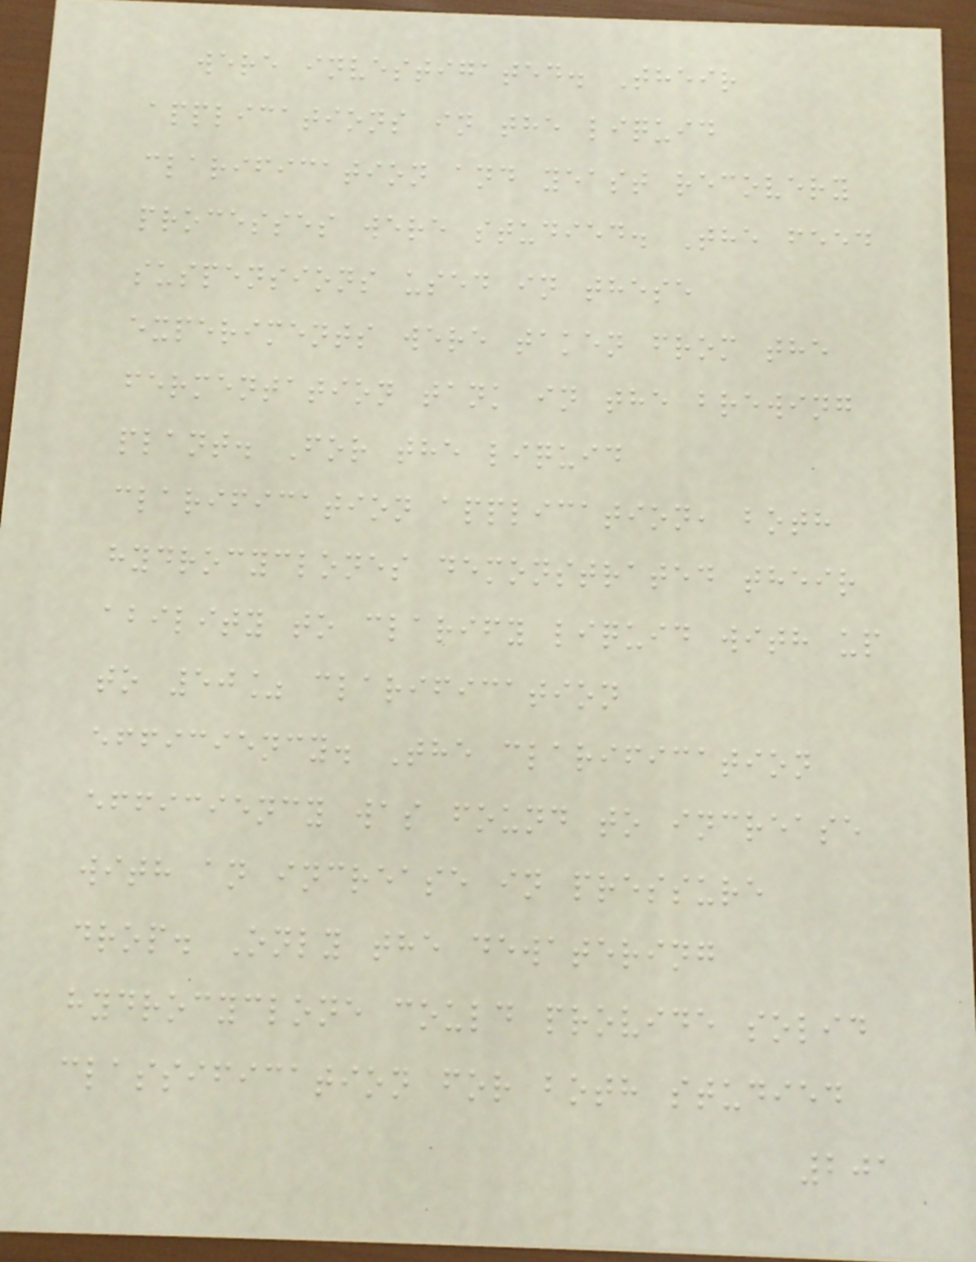were investigated. Their
applications in the liquid
clarification and yeast recovery
processes were studied. The feed
suspensions used in these
experiments were taken from the
fermentation tank in the brewing
plant. For the liquid
clarification application, both
hydrocyclones demonstrated their
ability to clarify liquid with up
to 50% clarification
efficiency. The clarification
efficiency was found to increase
with an increase in pressure
drop. Only the dewatering
hydrocyclone could provide solid
classification for both studied
201
